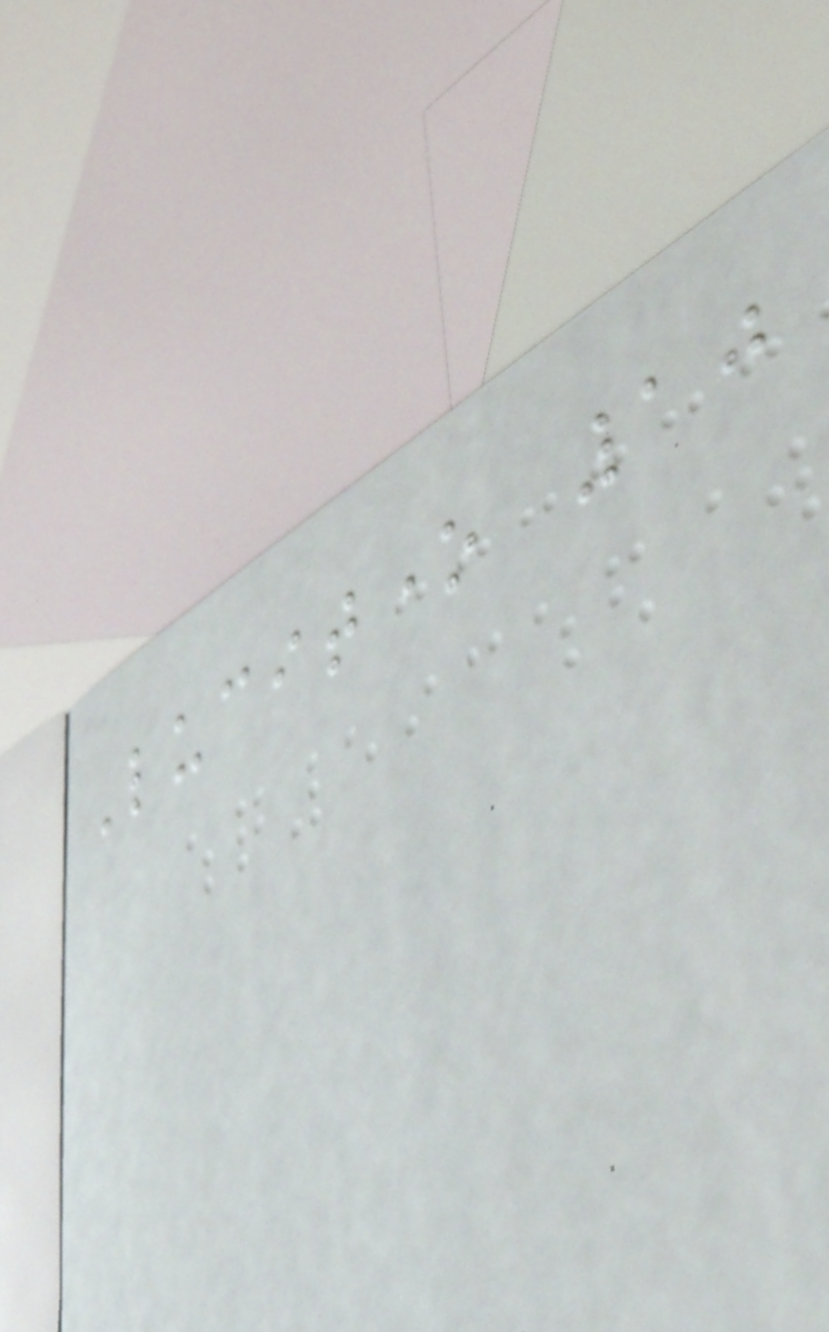Lucitone 10
